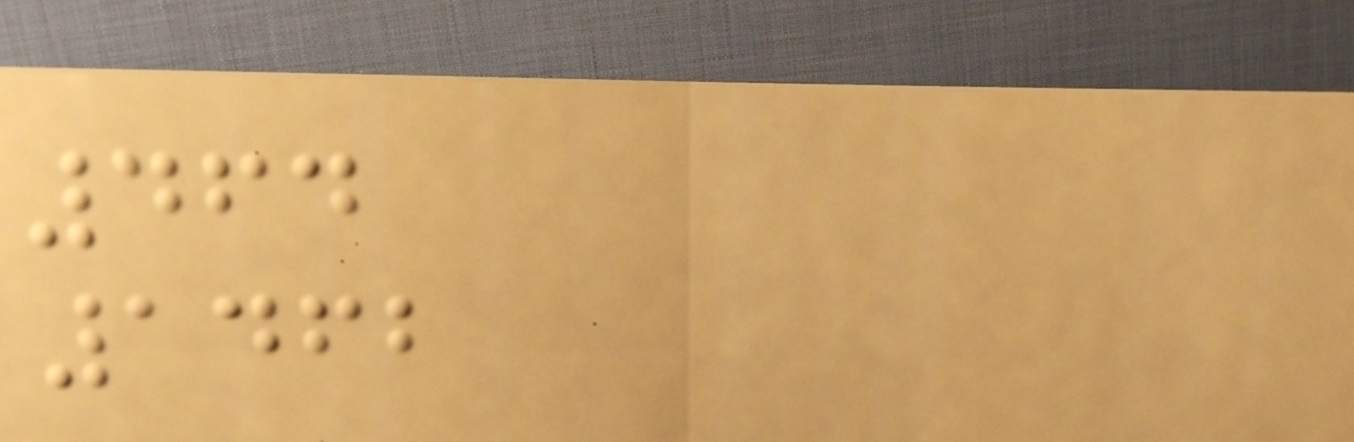464
1462
